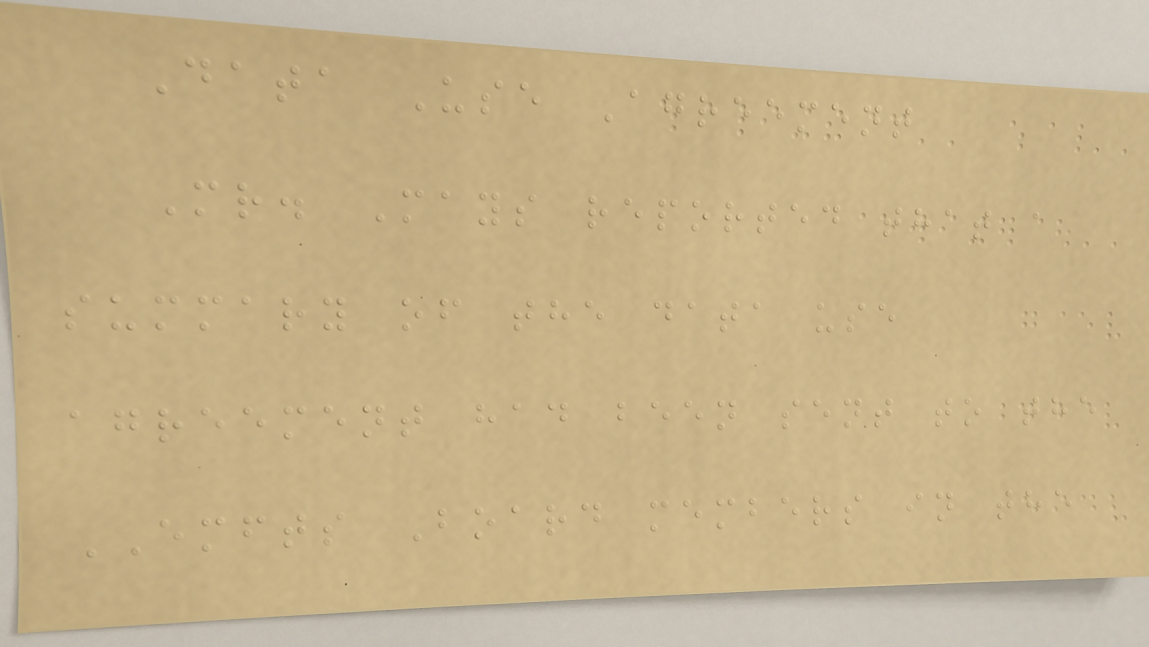Data Use Agreement
Mr. Mays reported that a
summary of the data use
agreement had been sent to the
EMFTS Board members in the
